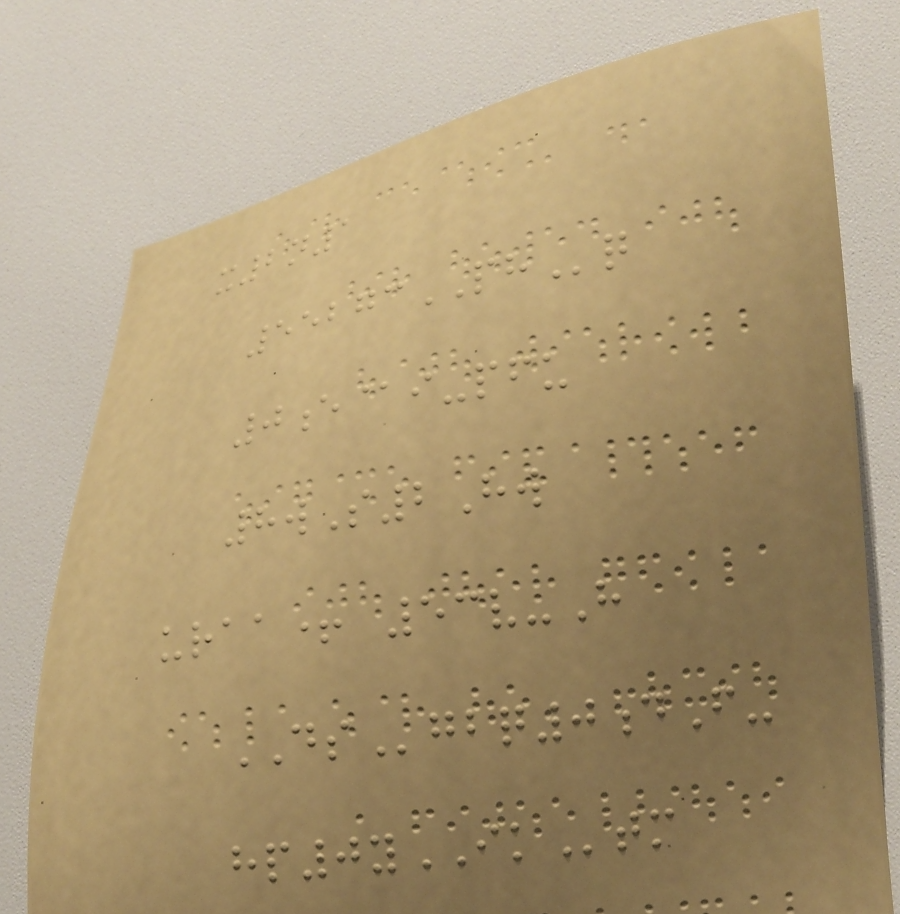x2n1
55273PHq
0e@i-pfu
8wS2Hw
uraa+ 53v-H
DSgbq0dF-
hp0yIKtm
